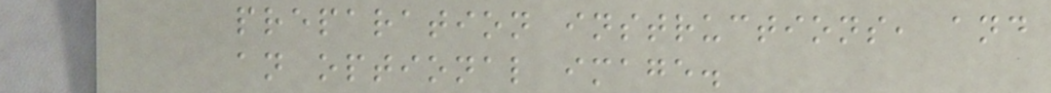preparation instructions, and
an optional image.
